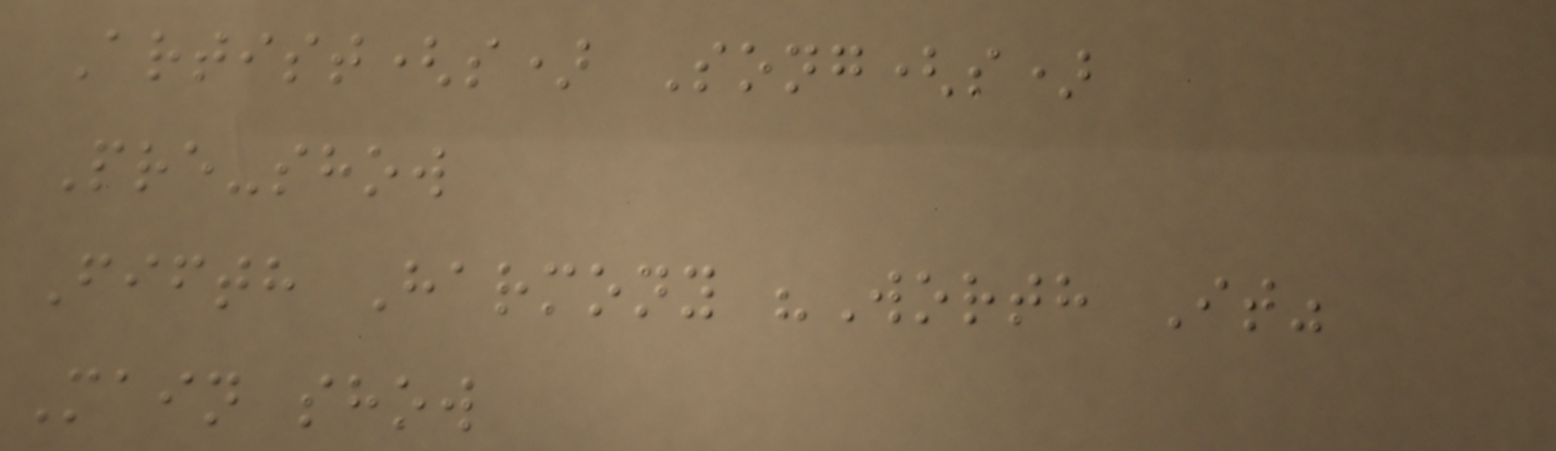Artist(s) Song(s)
Pre-show
Fifth Harmony "Worth It"
Main show
